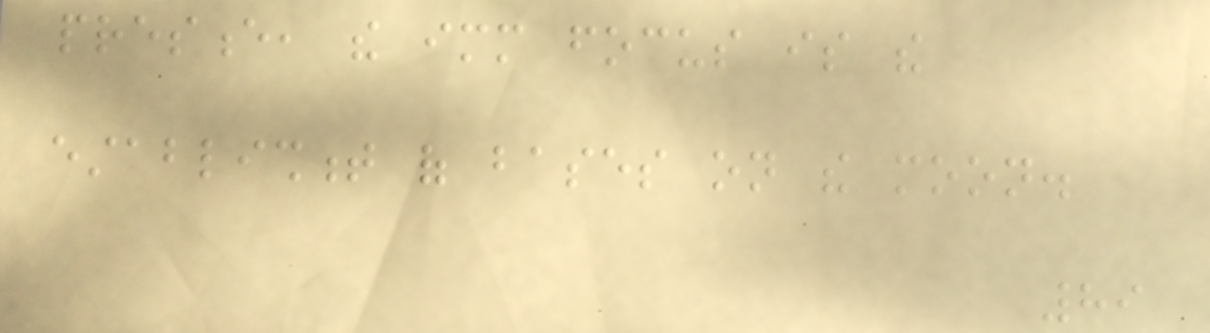presence, the immediate focus is the
establishment of bases on the moon.
89
